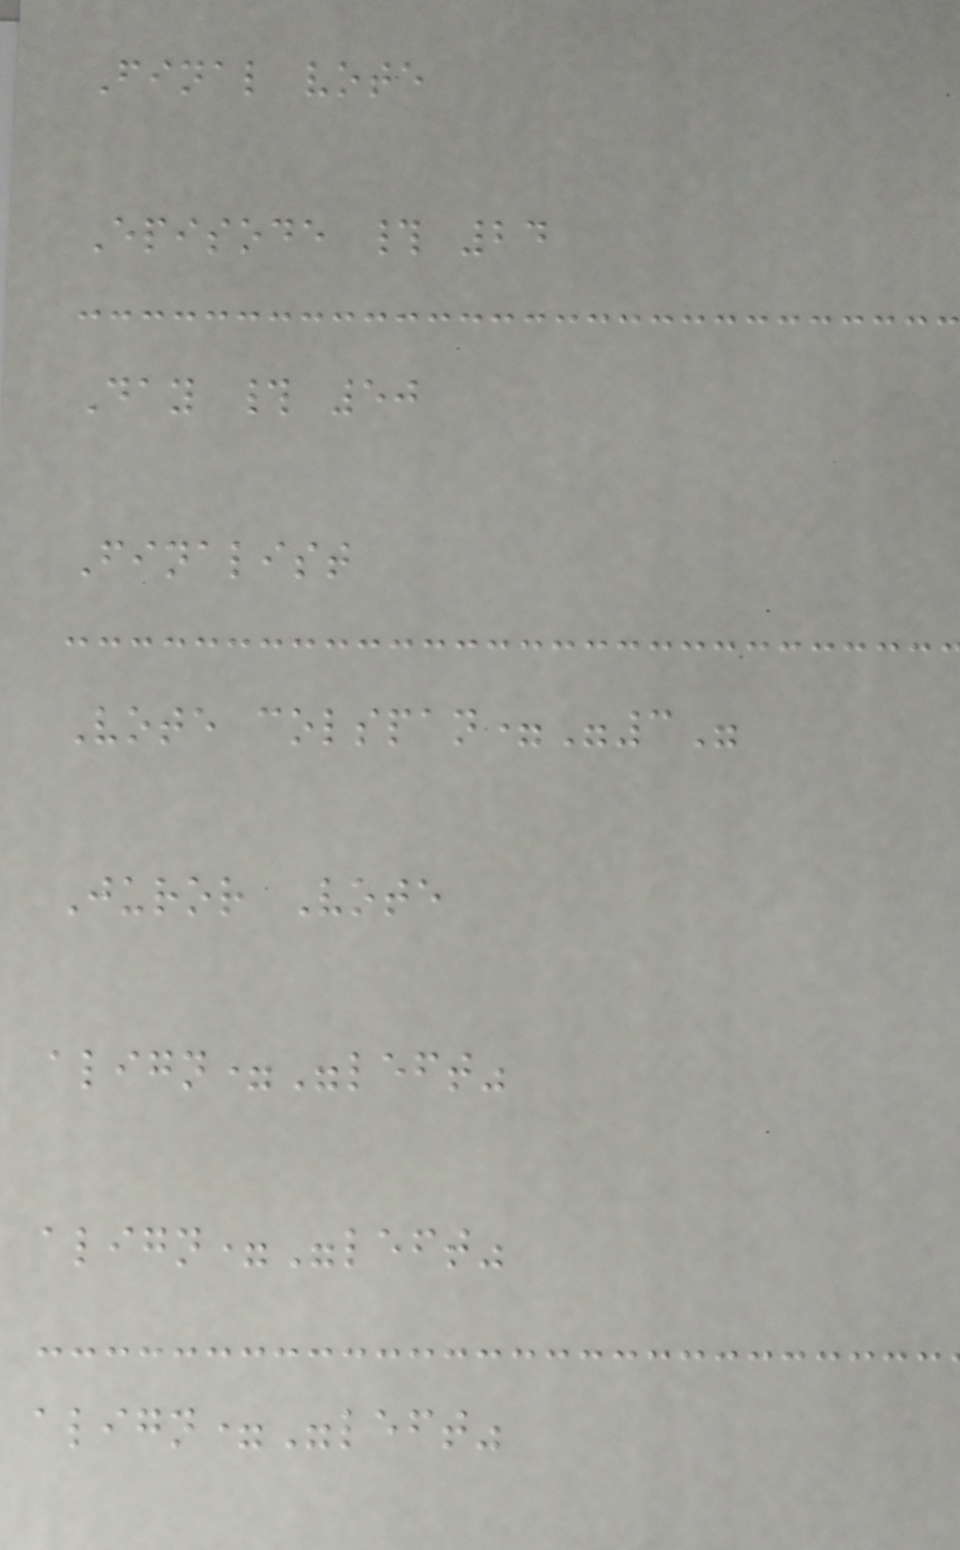Final vote
Episode # 24
Day # 50
Finalist
Vote colspan="3"
Juror Vote
align="left"
align="left"
align="left"
